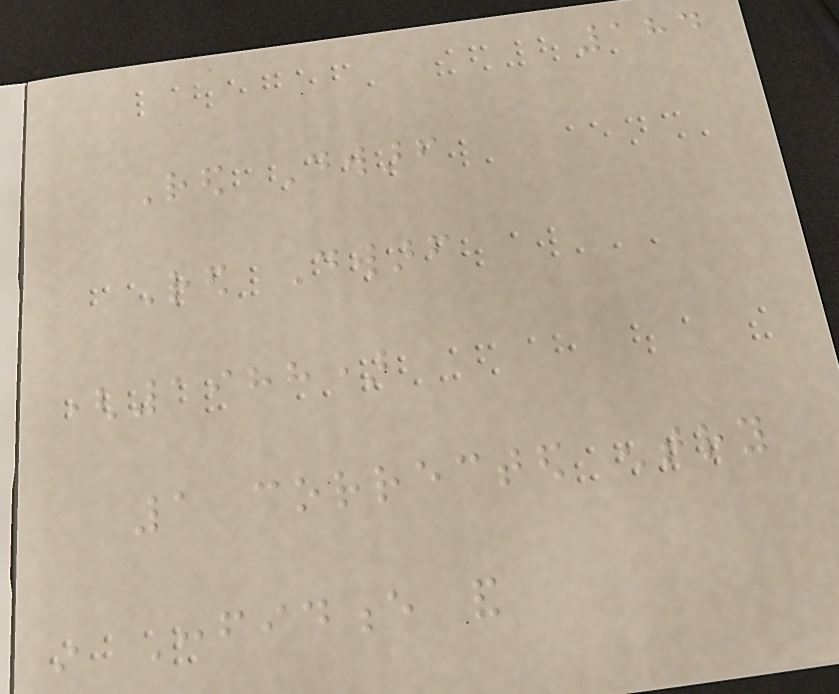184
Red Dwarf
Red Dwarf
(1988)
1 corrected entry
in Confidence and
